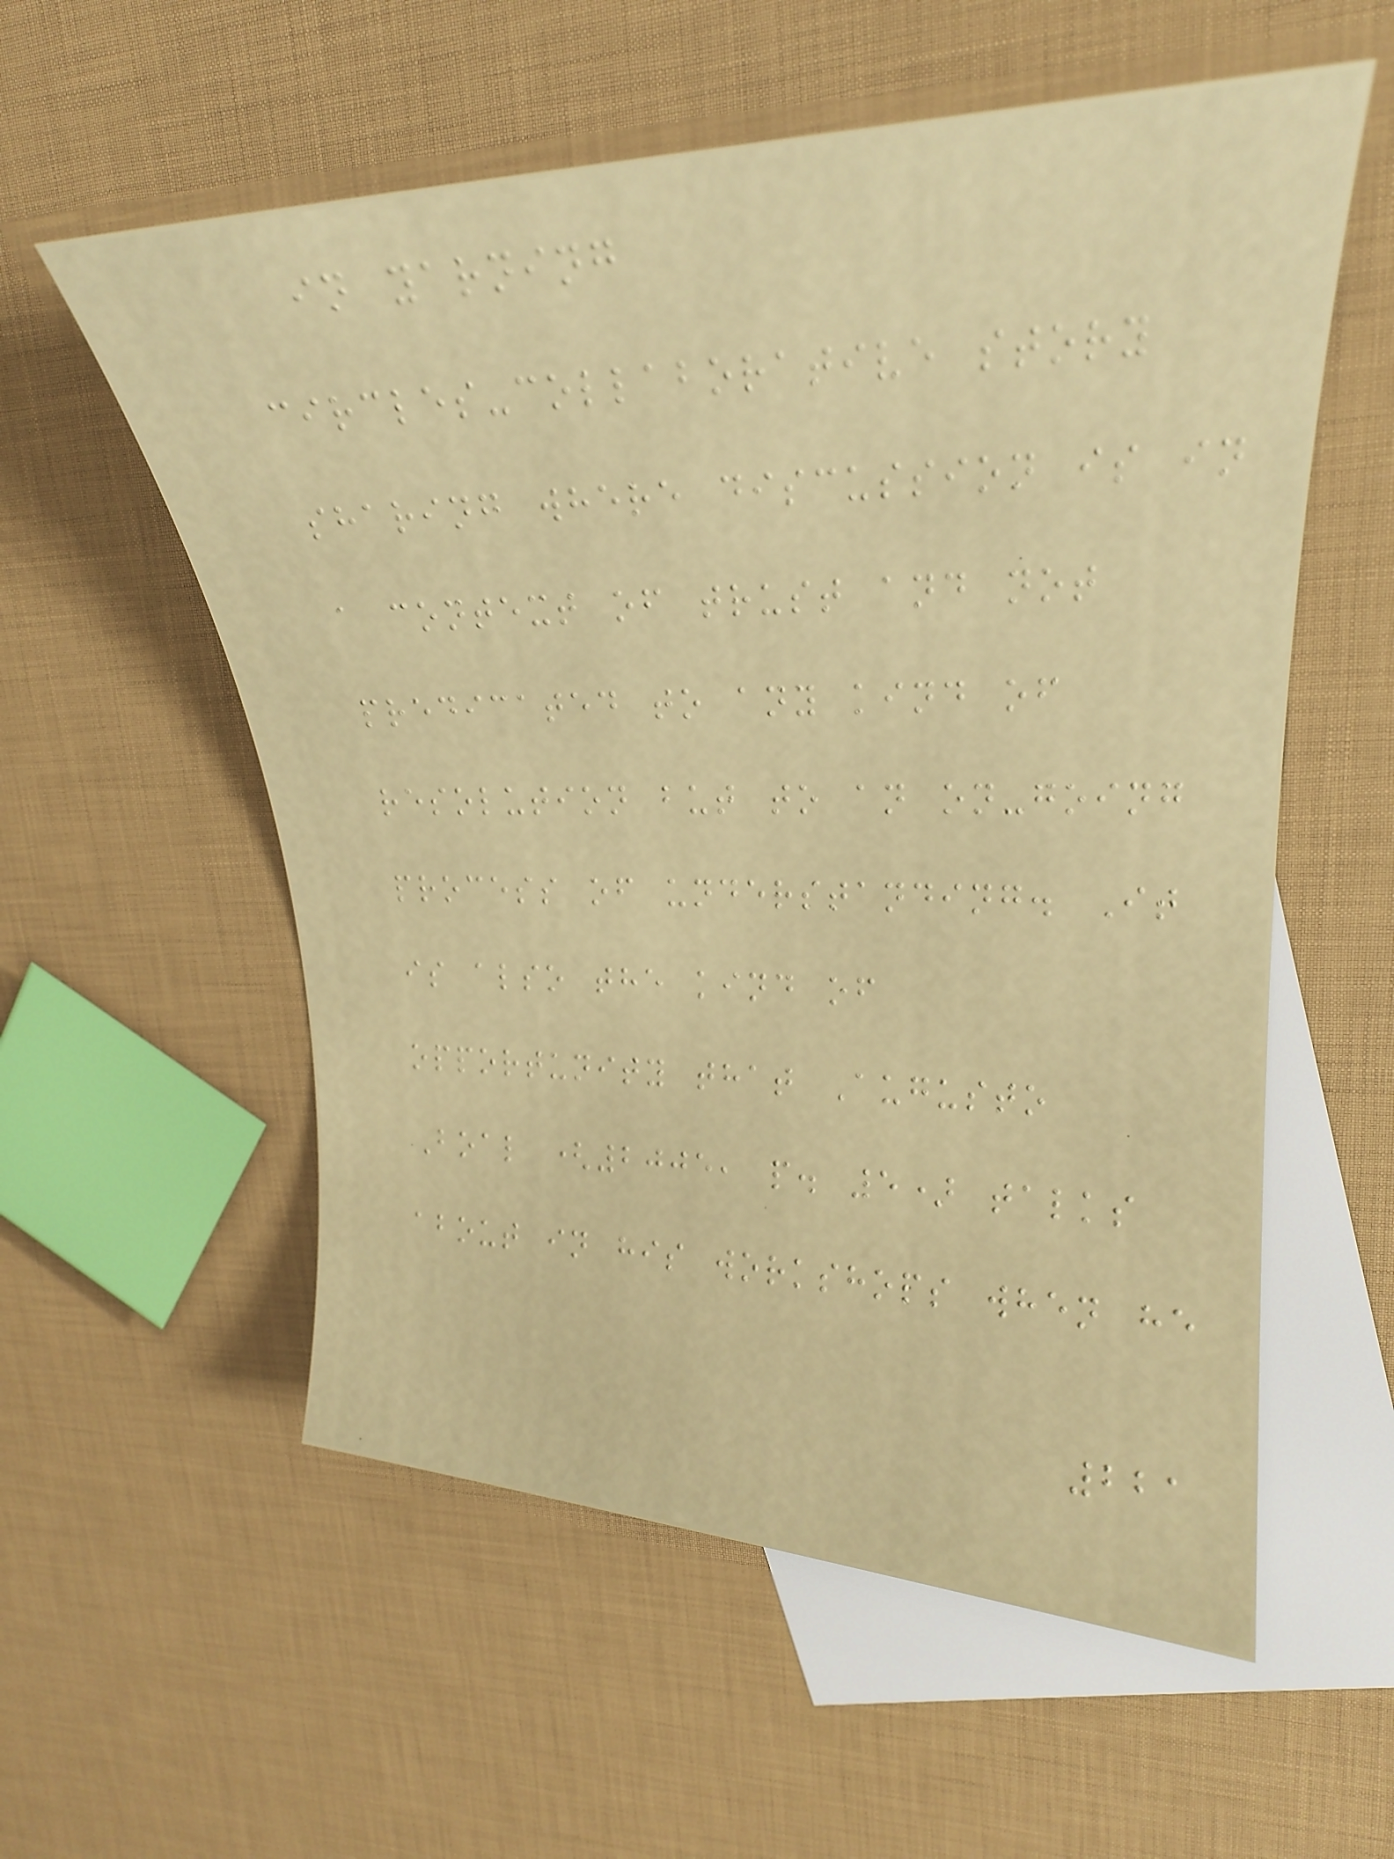in yarning
circles-collaborative story
sharing where discussion is in
a context of trust and not
predicated to any kind of
resolution but to an on-going
process of understanding. It
is also the kind of
opportunity that Augusto
Boal (2005, p. 5) talks
about in his workshops when he
221
